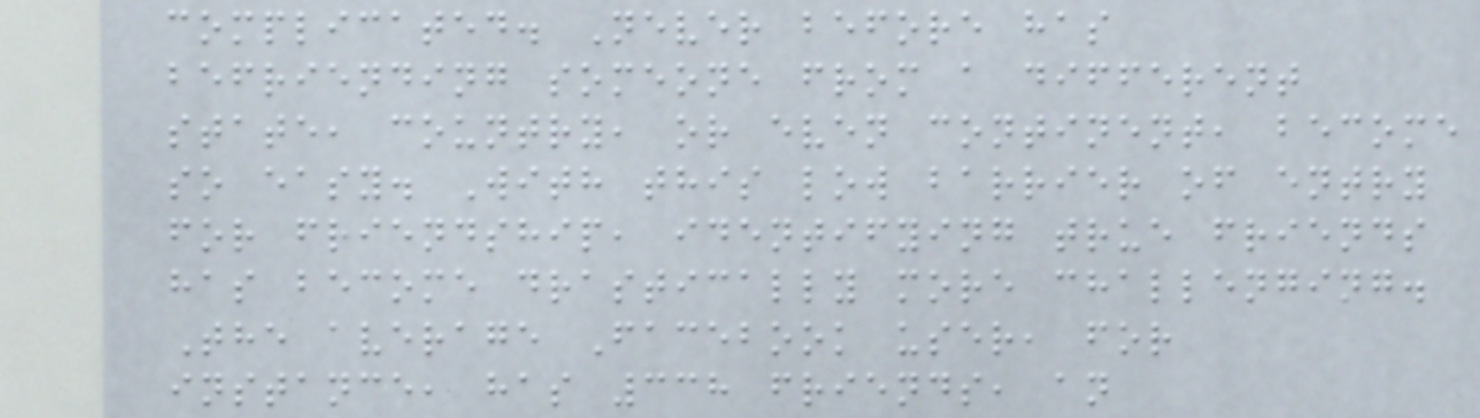complicated. Never before has
befriending someone from a different
state, country, or even continent, become
so easy. With this low barrier of entry
for friendship, identifying true friends
has become drastically more challenging.
The average Facebook user, for
instance, has 338 friends, an
